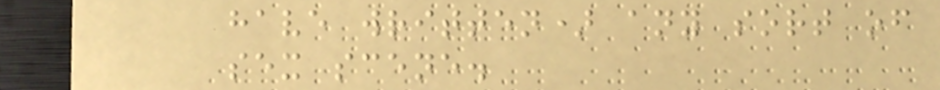have written) any sort of
sex scene.
